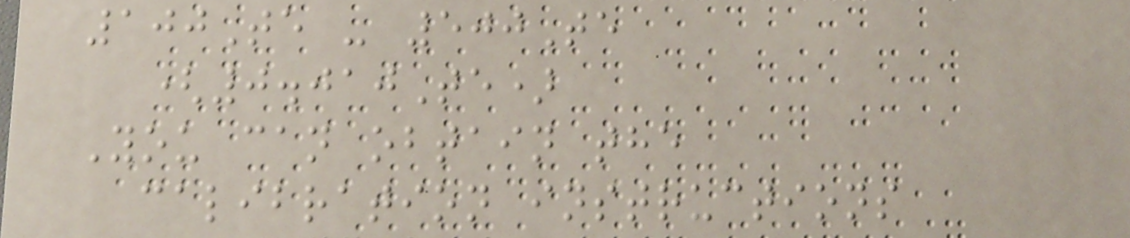100Te - 500Te
(0.010Te)
You can obtain the
calibration instructions
